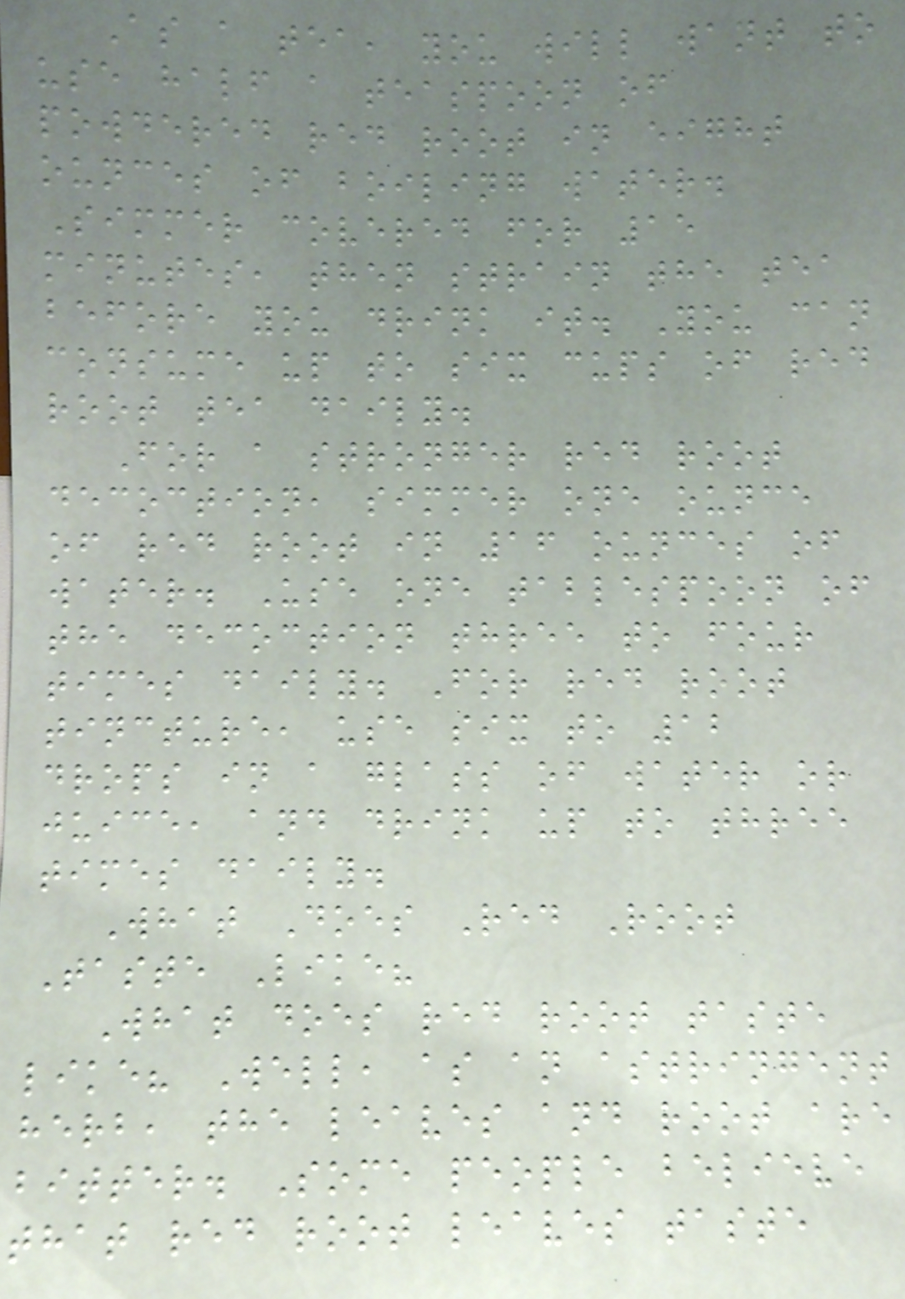As a tea, you will want to
use half a teaspoon of
powdered red root in eight
ounces of boiling water.
Simmer covered for 15
minutes, then strain the tea
before you drink it. You can
consume up to six cups of red
root tea daily.
For a stronger red root
decoction, simmer one ounce
of red root in 16 ounces of
water. Use one tablespoon of
the decoction three to four
times daily. For red root
tincture, use six to 12
drops in a glass of water or
juice, and drink up to three
times daily.
What Does Red Root
Taste Like?
What does red root taste
like? Well, as an astringent
herb, the leaves and root are
bitter. Some people believe
that red root leaves taste
